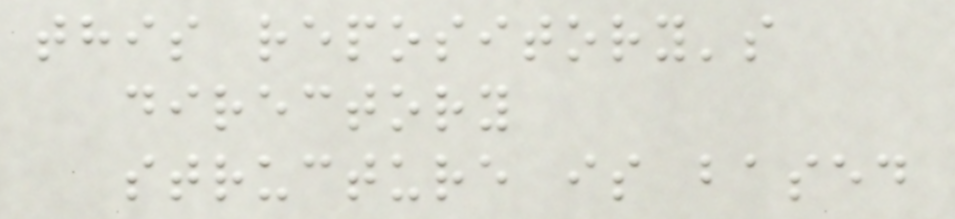this repository's
directory
structure is based
